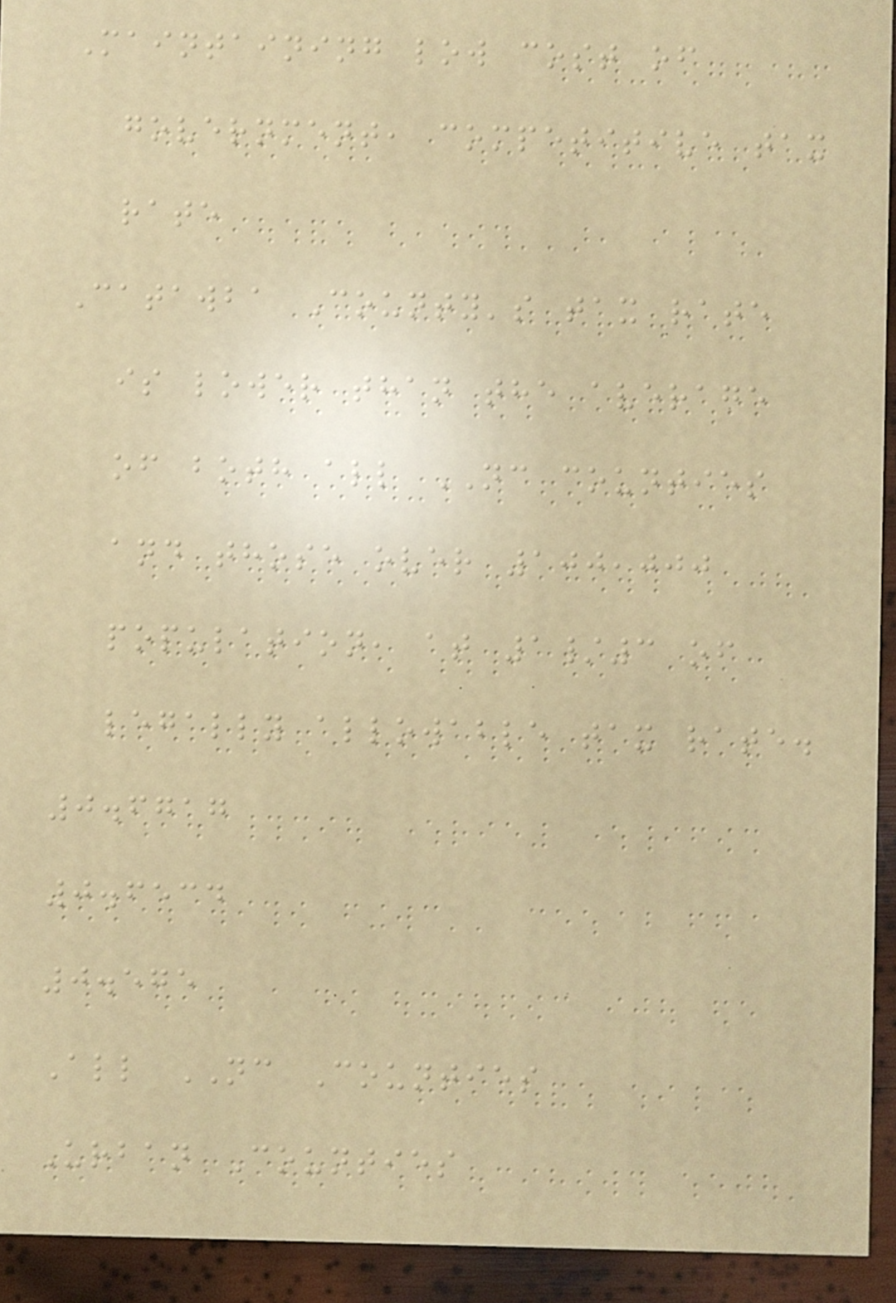Maintaining low cost of
government, competitive tax
rate
Catawba County's tax rate
is lower than the average
of both all NC counties
and those over 100,000
population, at 1/3 of
legally allowable tax rate.
0.6717
0.6534
0.575
All NC Counties
Urban Counties
